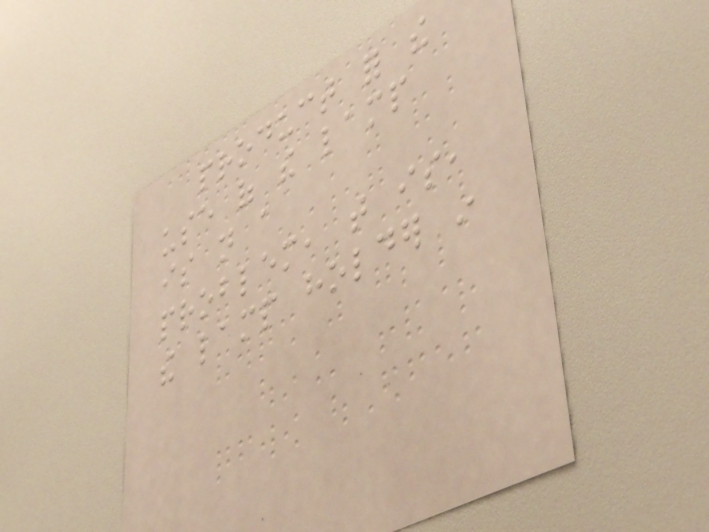product for the
use of the lamp
is not a
problem, that is,
the lamp holder in
